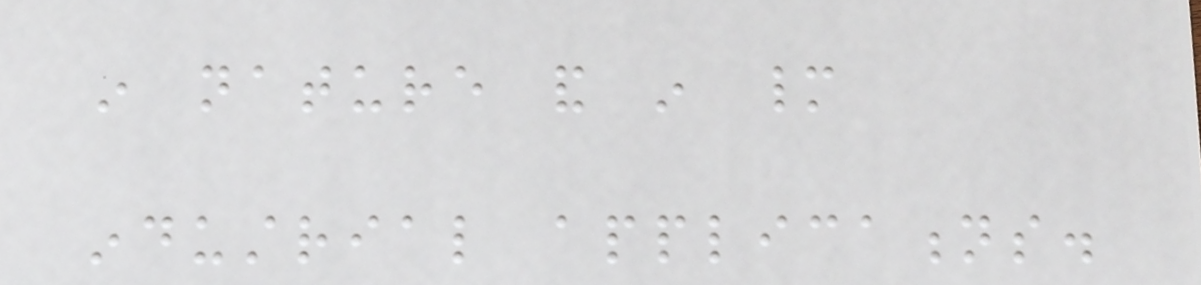in nature and in many
industrial applications.
